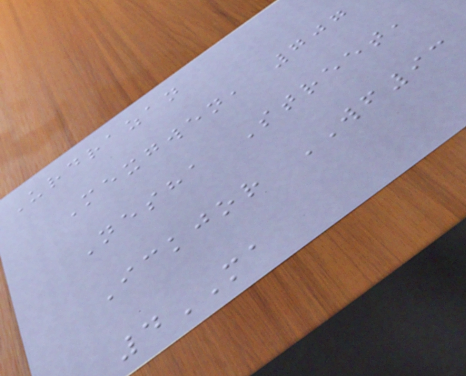Urdrazan
Mexgwen, 707
Nesha Street,
Ickjor WF93
4MA
